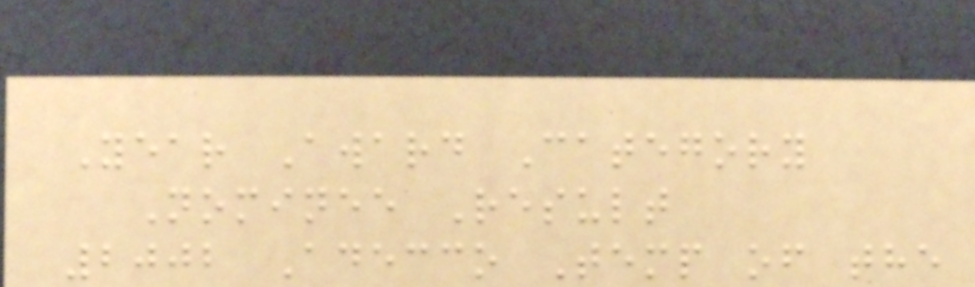Year Award Category
Nominee Result
2002 Adecco Temp of the
